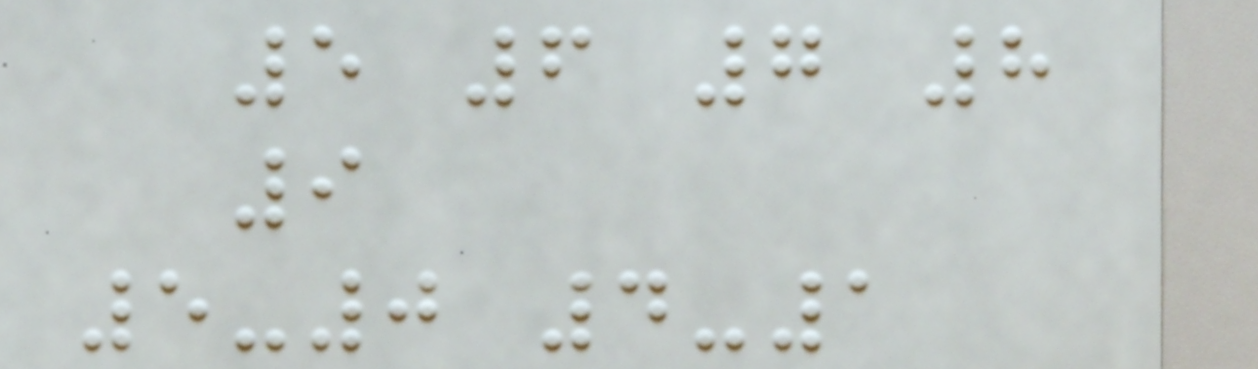5 6 7 8
9
5-0 4-1
